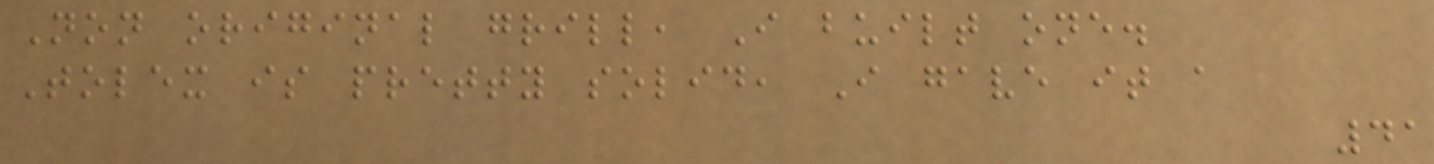Non original grill, I built one.
Tolex is pretty solid, I gave it a
41
